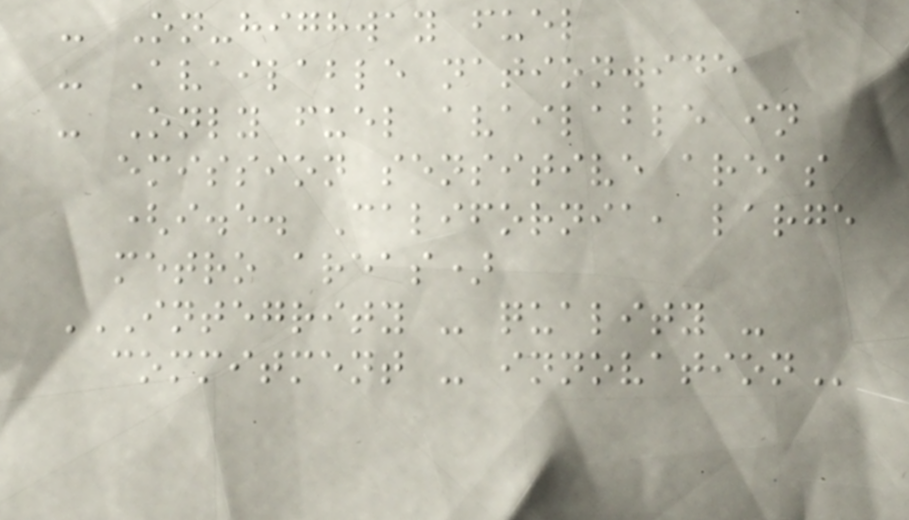- On-highway fuel
- Available nationwide
- Only fuel available in
emission sensitive areas
(i.e. California, large
metro areas)
INTEGRITY - QUALITY -
COMMITMENT - INNOVATION
